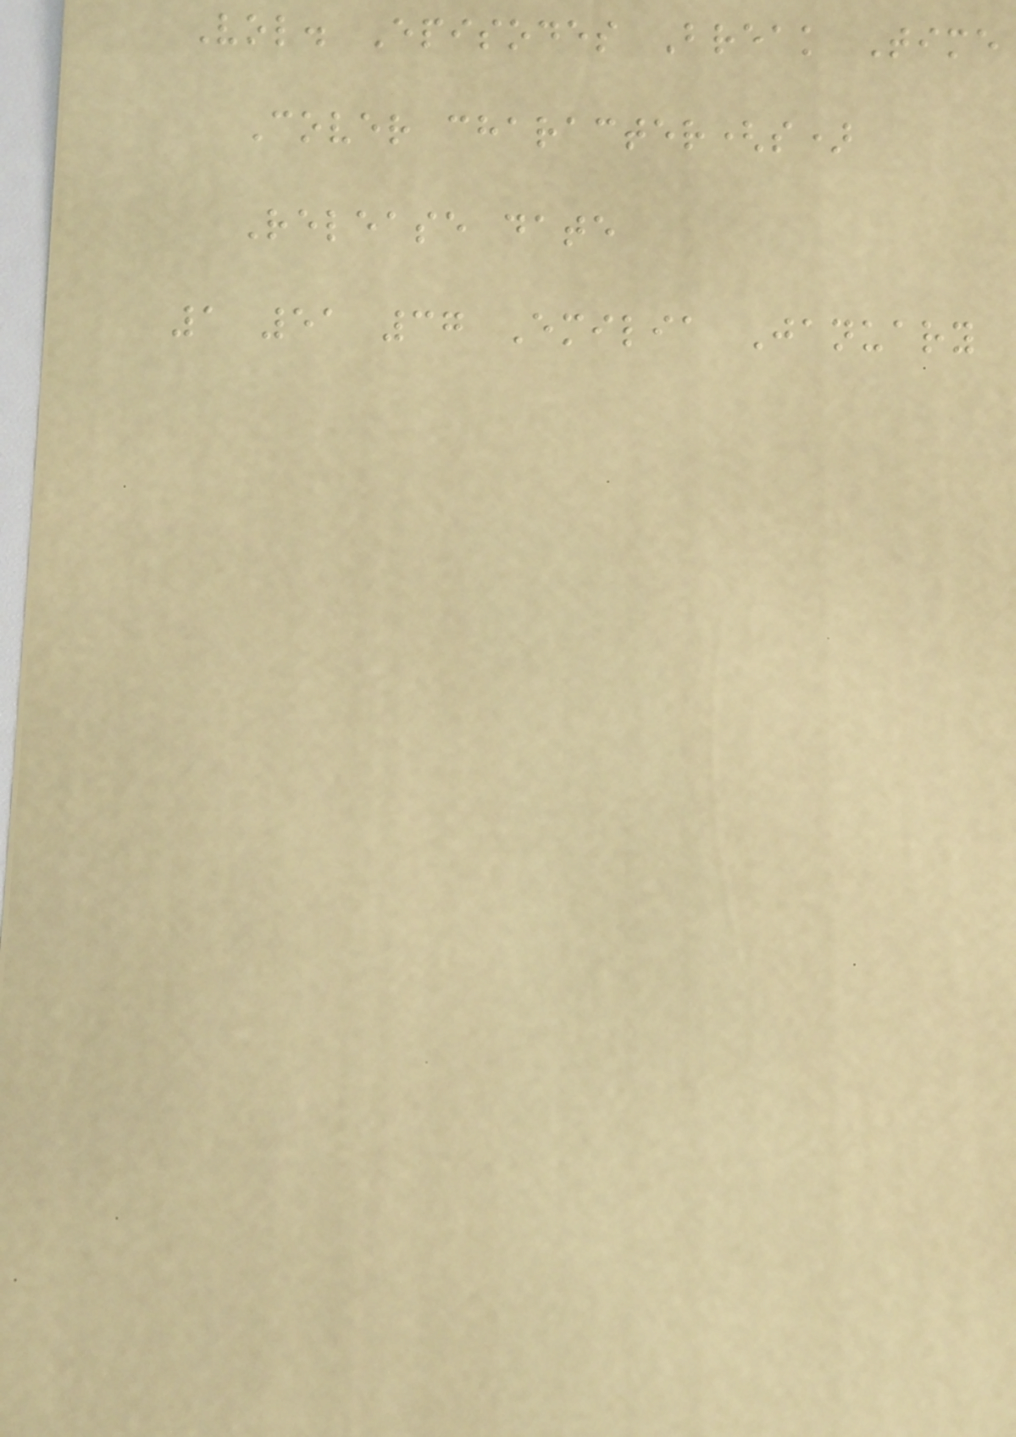Vol. Episodes Break Time
Cover character(s)
Release date
1 51 37 Emilia January
